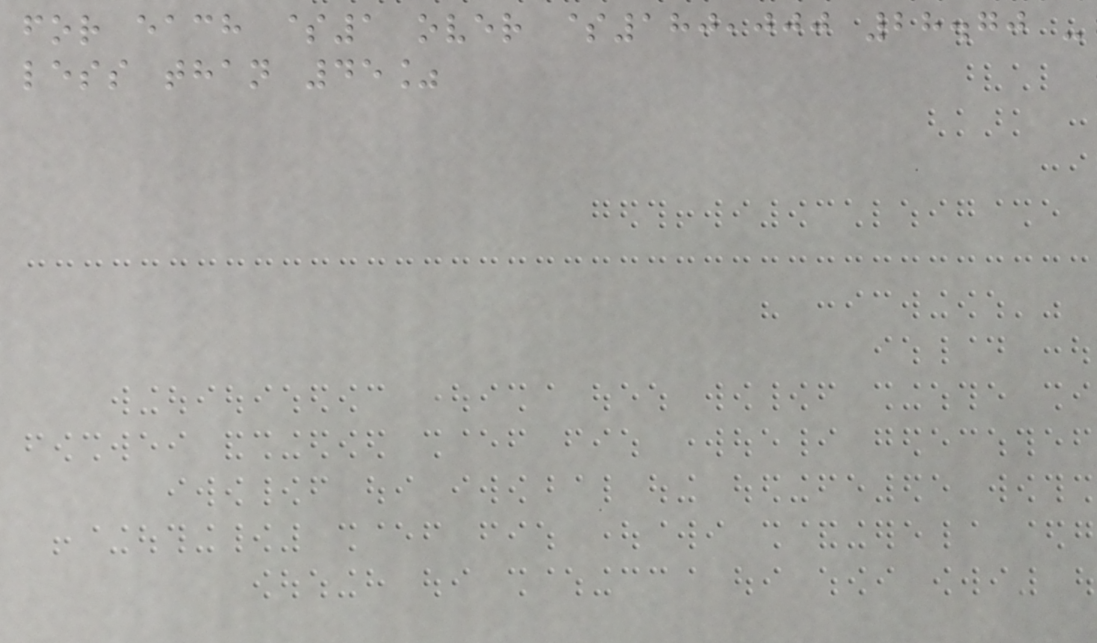for each $1 over $180,000 28.70 -
less than 45%
